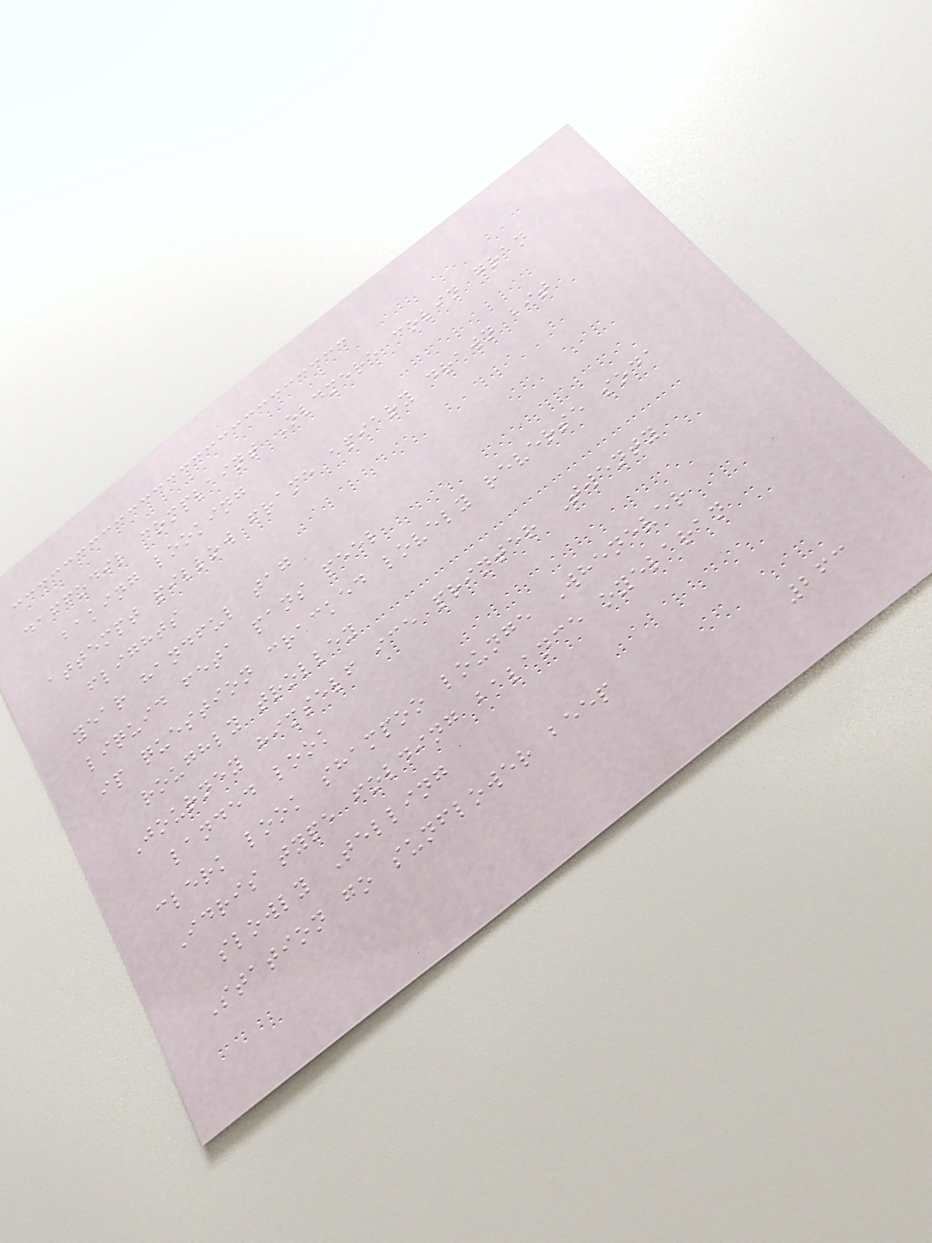daffodil complaint Oldmere colin gran
baking looking
attempt pillow frame apiary drawn bit
flights
year handful tag
liquid feta pans peel
ip question cracked lovely reverse soda
roughly trolley
Journey himself ice printer Twenty
landed look
clerk look shampoo lounge Whenever
Idris type folding balance oyelaran
slowly Telling
Station go sunflower beep
263
